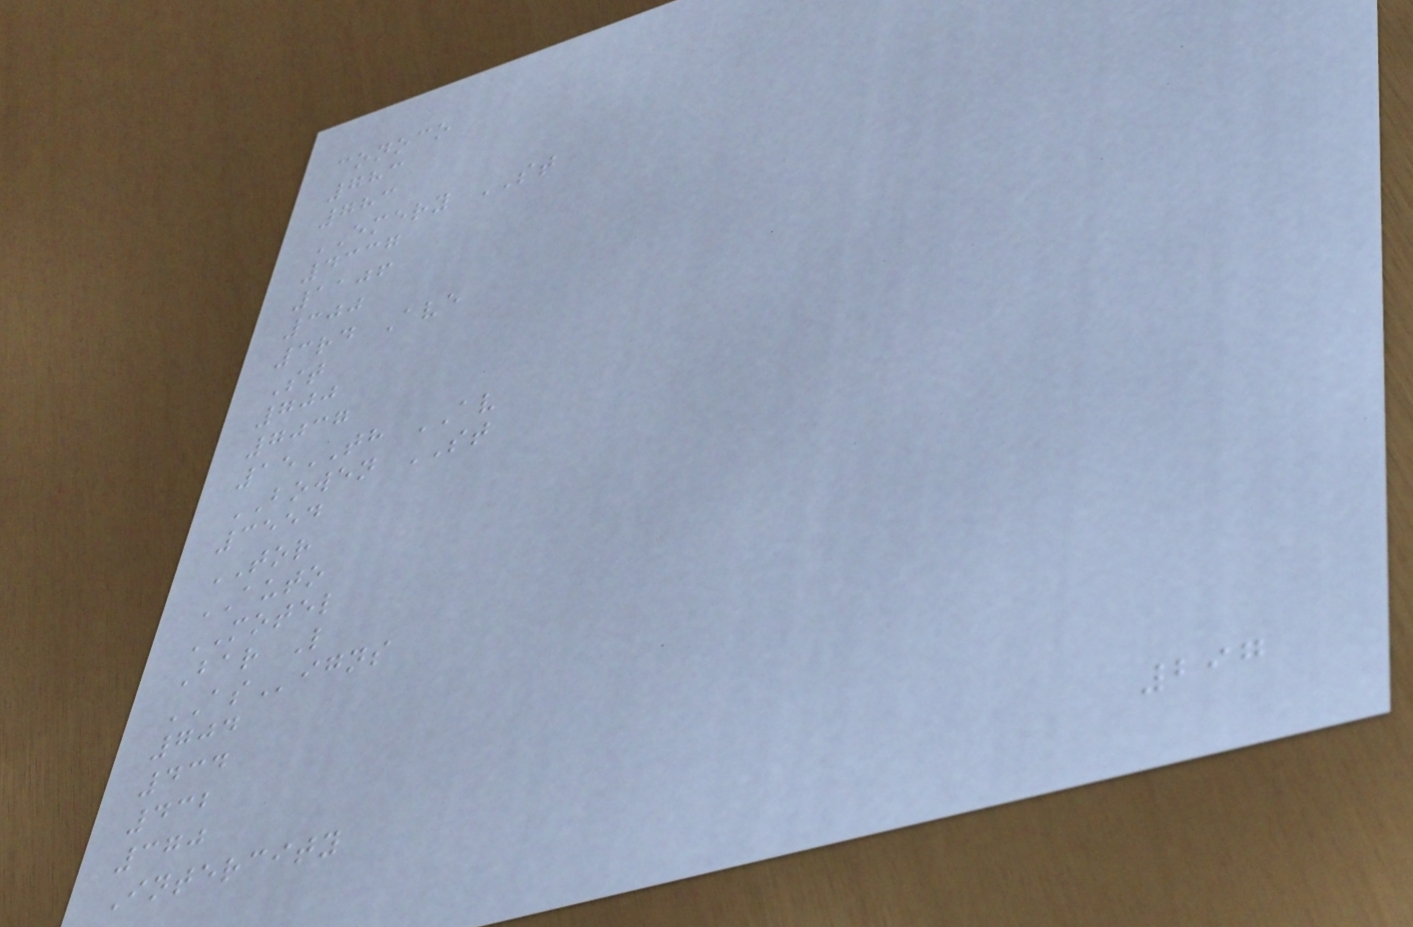conoco
783
783
EMERY ST
4337
1106
300
3rd Ave
St
700
7037
15TH AV
BOWEN ST
3554
TOR
AUTO
MOTEL
Bar L
ASigns
704
434
432
370
Intercity
297
